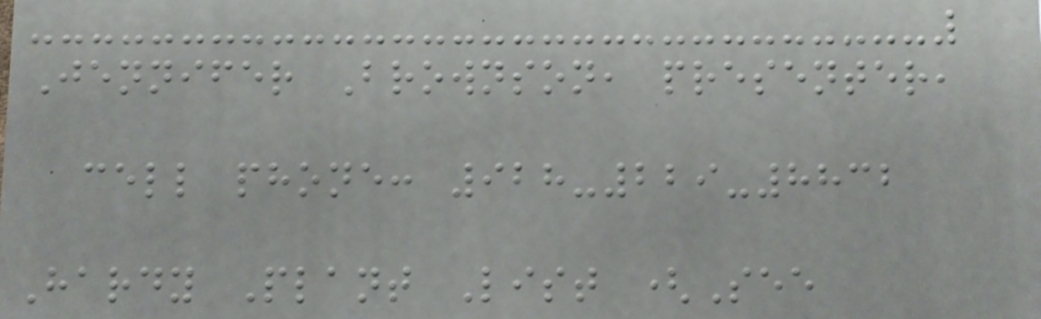Jennifer Brownson, presenter,
cell phone: 928-229-8832
Hardy Plant List (See
